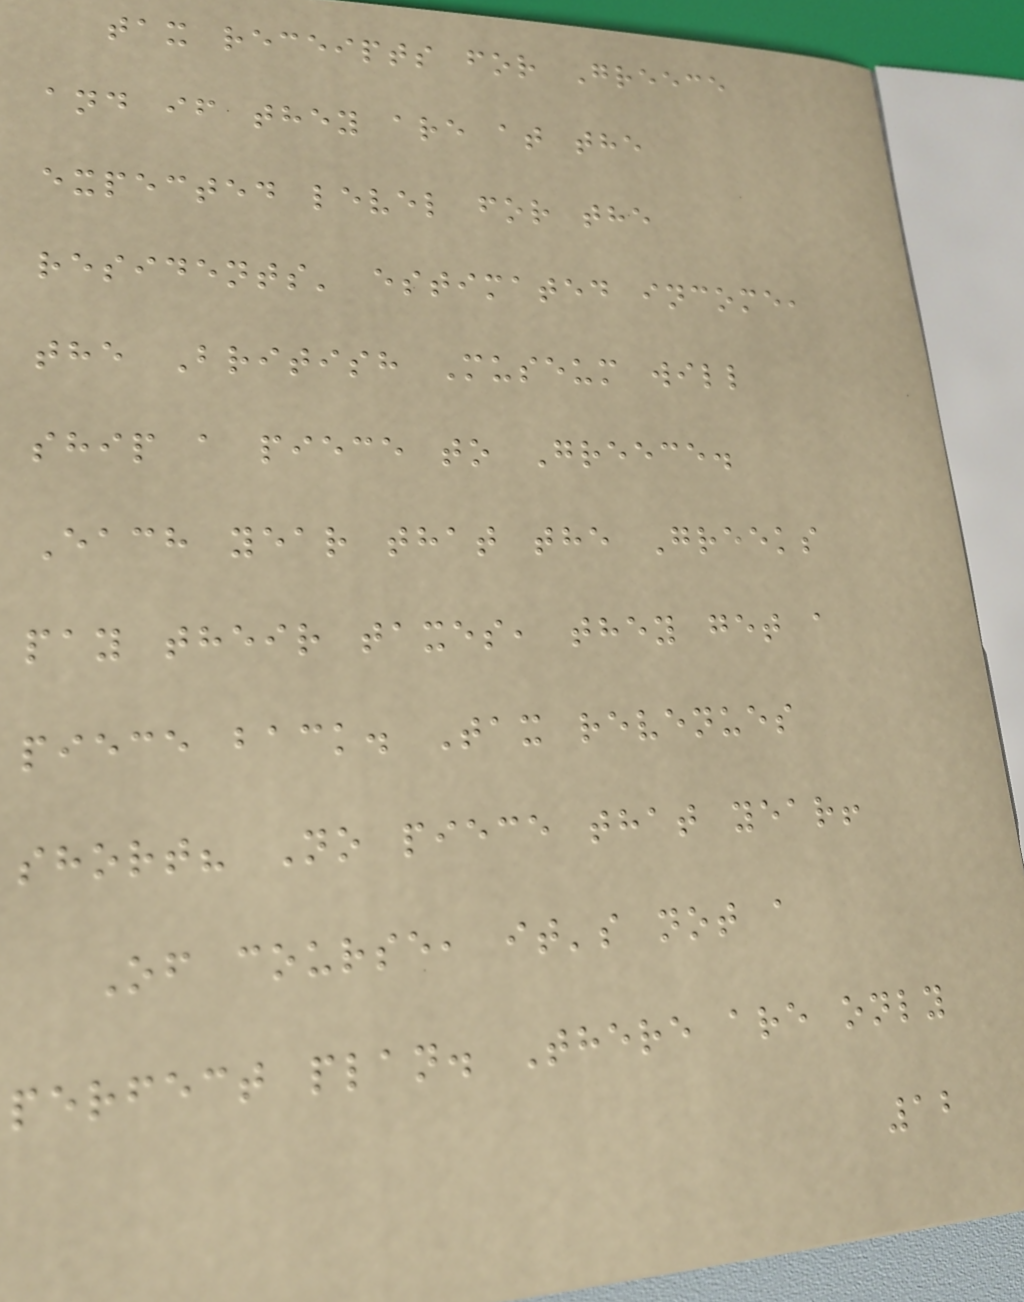tax receipts for Greece
and if they are at the
expected level for the
residents' estimated income,
the British Museum will
ship a piece to Greece.
Each year that the Greeks
pay their taxes, they get a
piece back. Tax revenues
short? No piece that year!
Of course, it's not a
perfect plan. There are only
12
